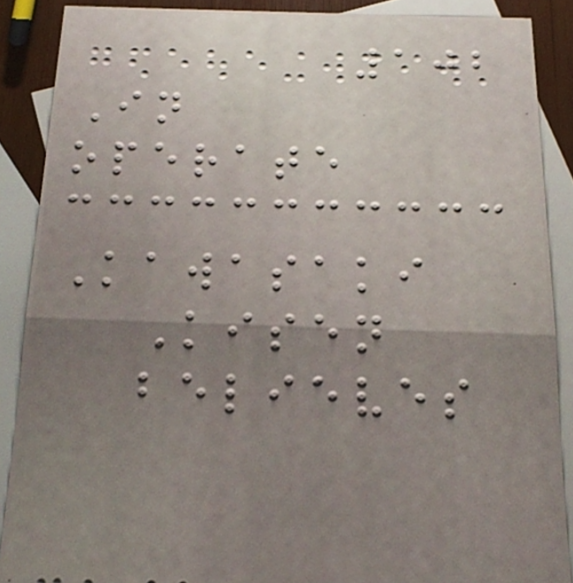102
In
operate
Kawasaki
Kisen
believes
